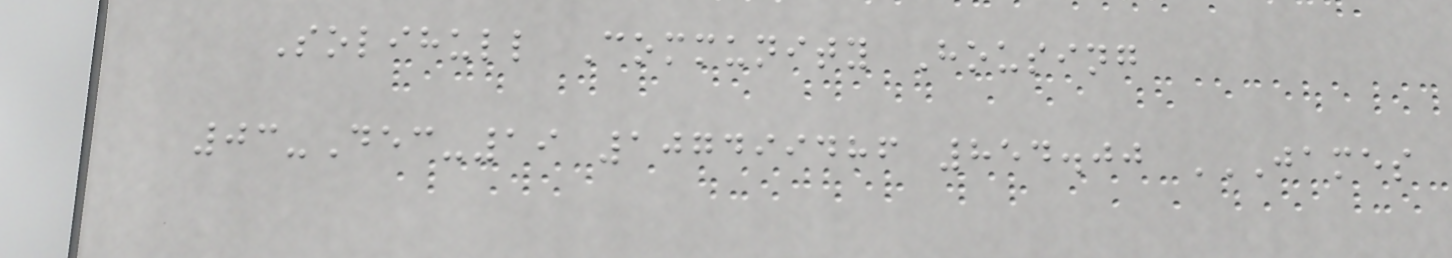Solihull Community Housing
03-Dec-19 107499486 854.00 JAMES
